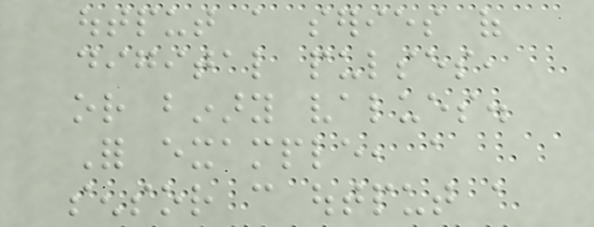output a series of
digital pulses,
or binary values.
For example, a
sensor can output a
